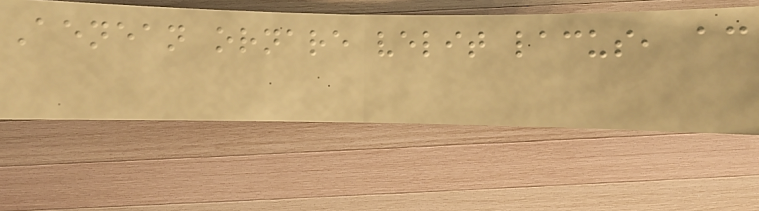Aenean ornare velit lacus, ac
